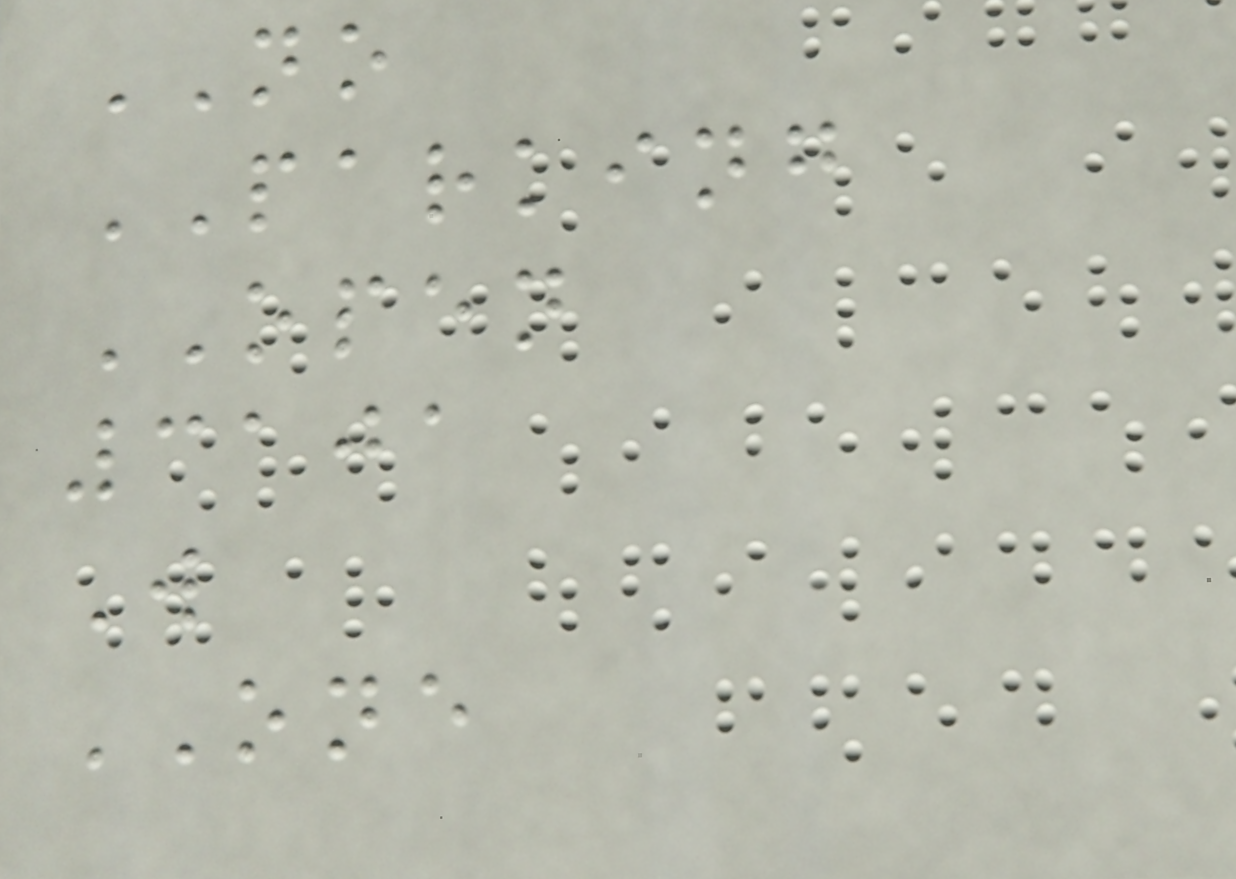NO
PARKING
OPEN
3101
W
ONE
